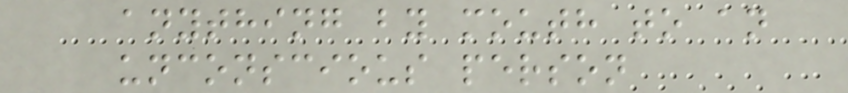anything by mouth to an
unconscious person
